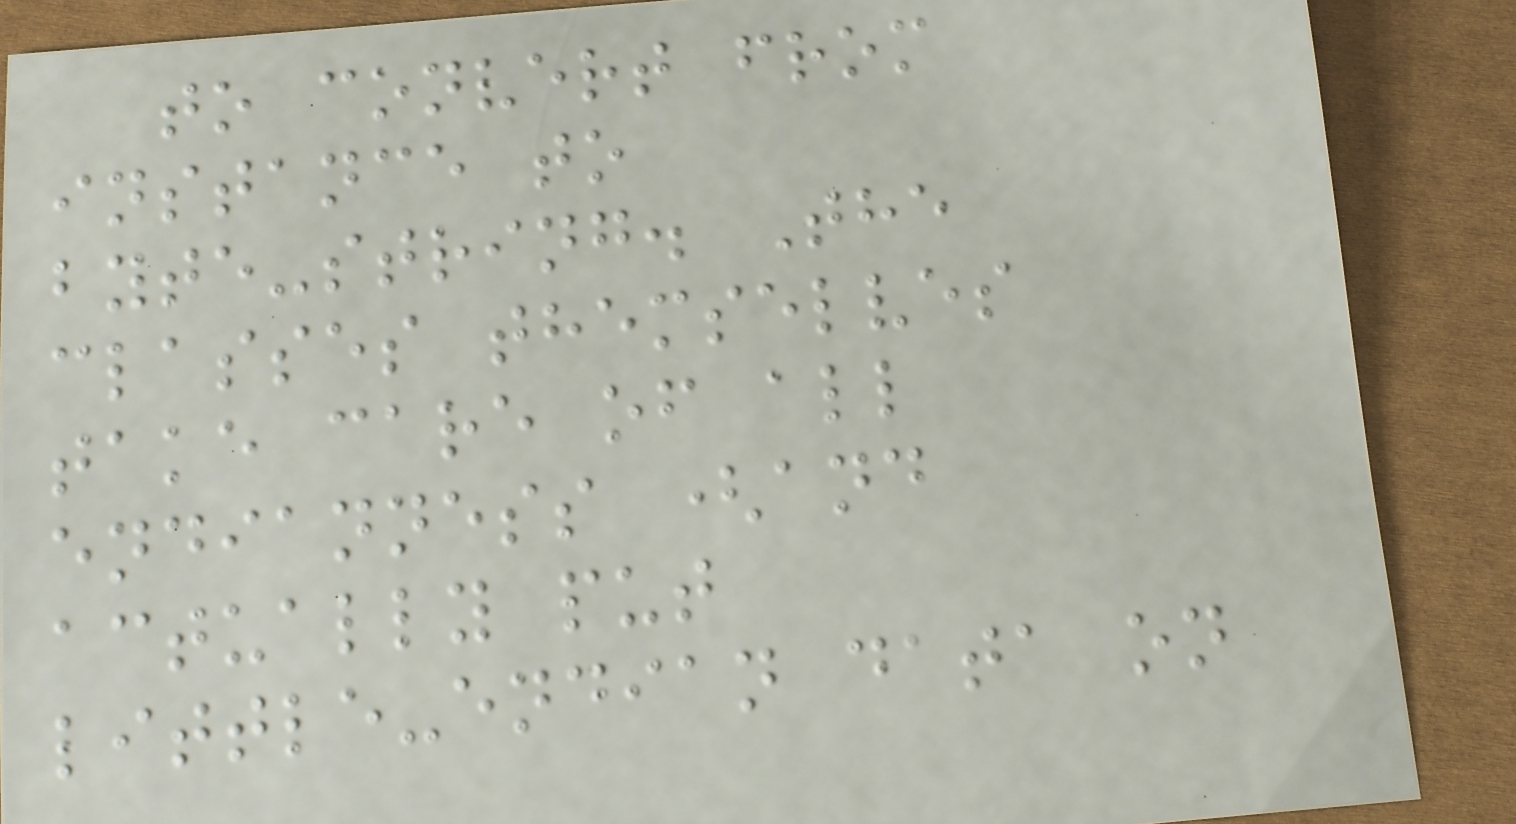to convert from
instance to
byte-string. The
classes themselves
take care of all
endianness (and
actually put
little-endian data on
